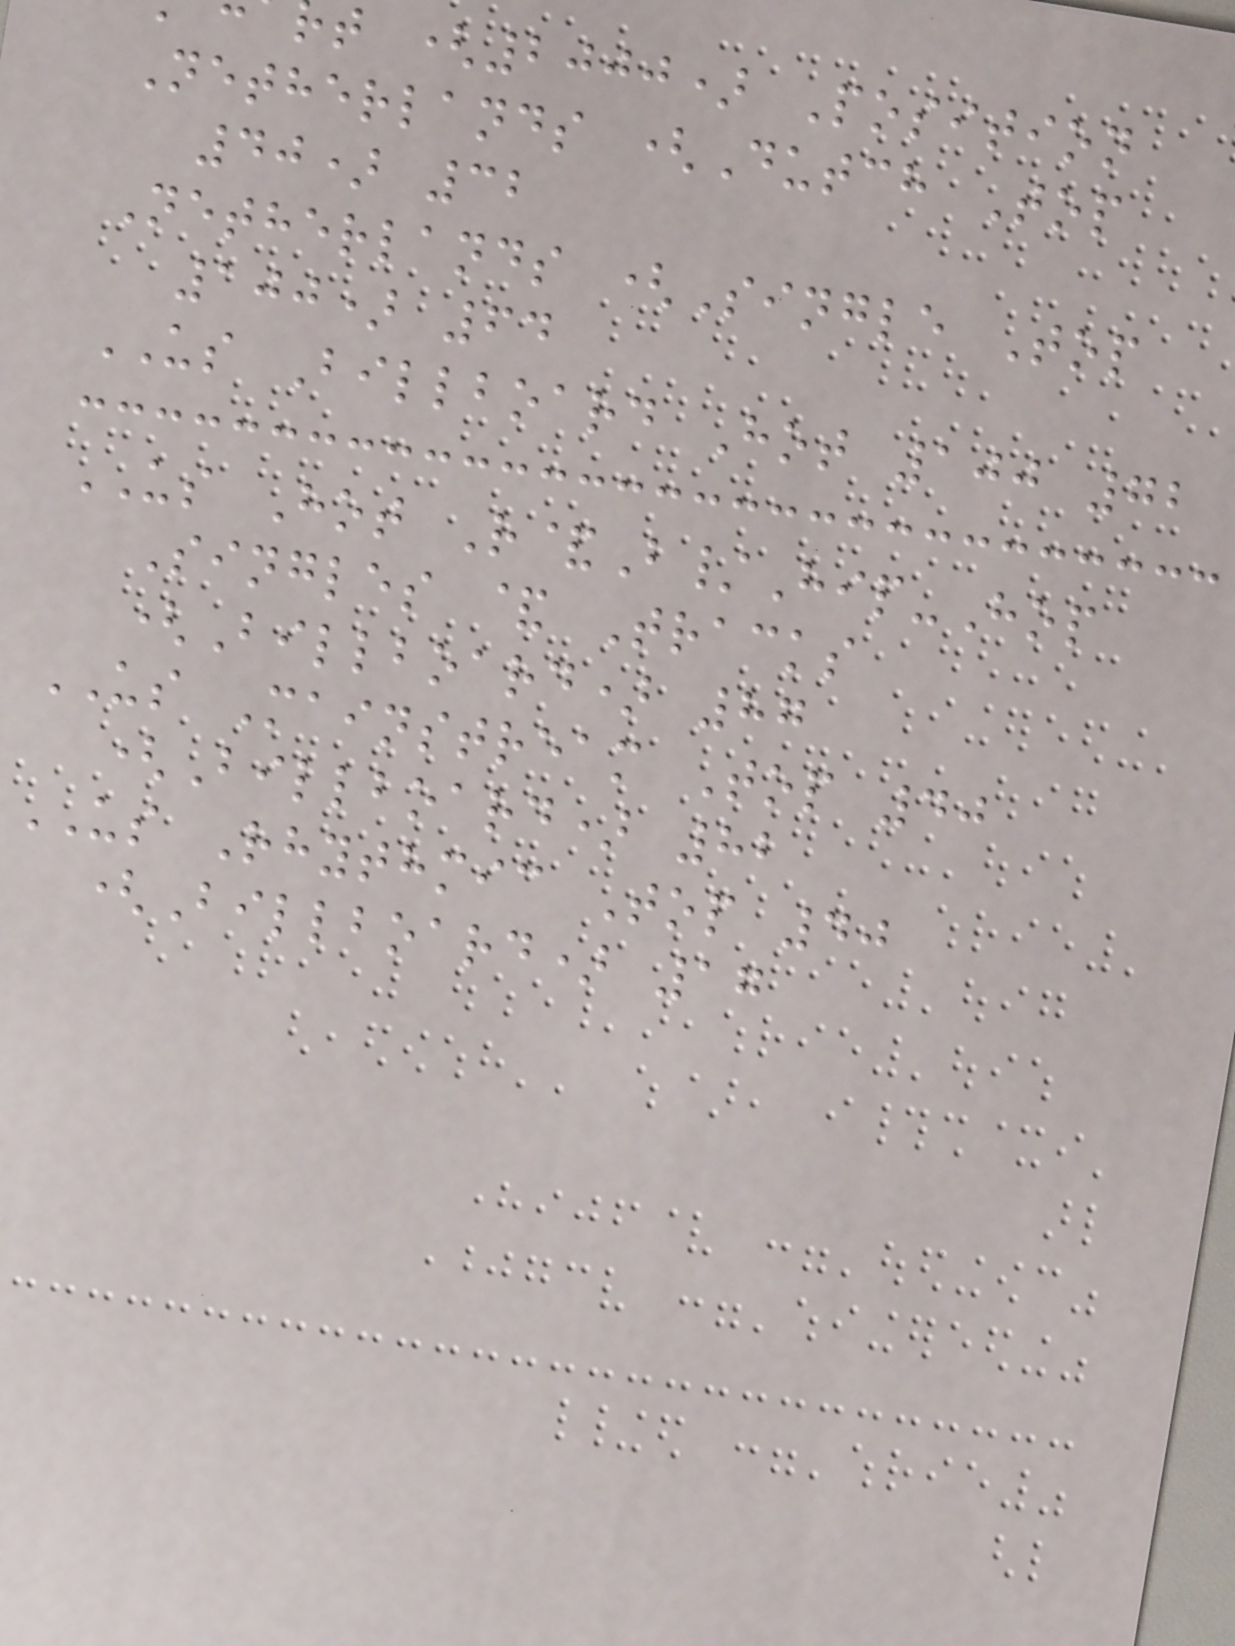t (2000) Position
Netherlands (Dutch Top
40) 32
Netherlands (Single Top
100) 64
US Billboard Hot 100 72
US Hot R&B/Hip-Hop
Singles & Tracks
(Billboard) 87
US Mainstream Top 40
(Billboard) 82
US Rhythmic Top 40
(Billboard) 17
